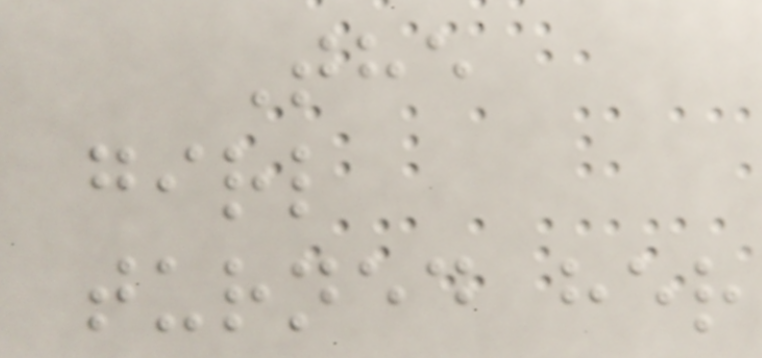The
girl
turned her
